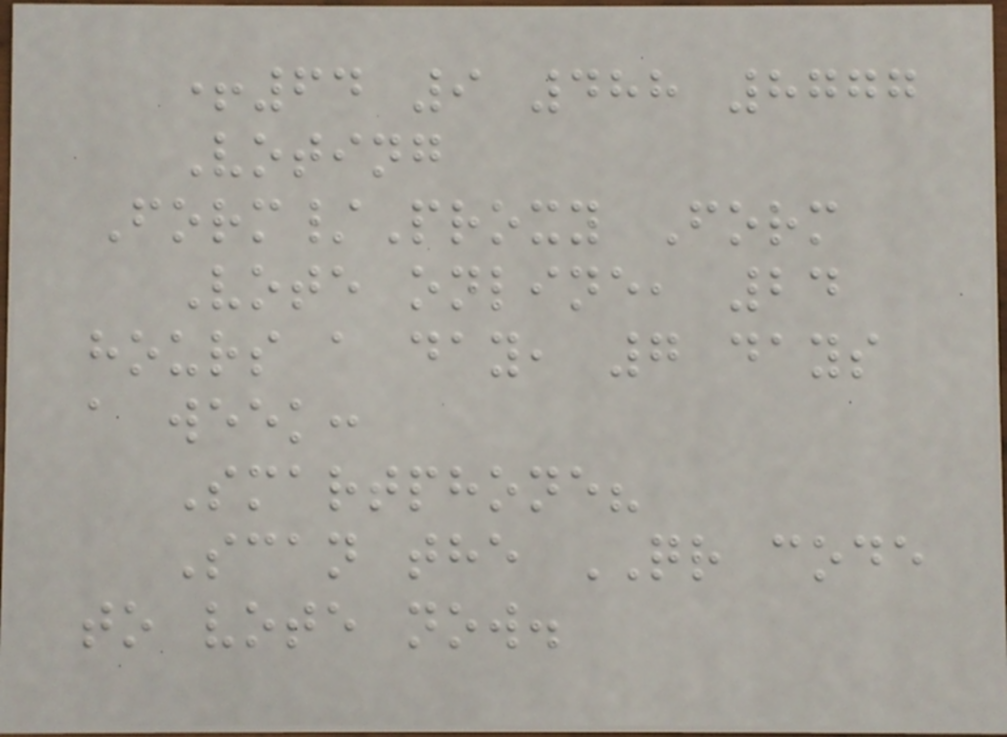+64 9 488 8777
Voting
Form/Proxy Form
Vote online, 24
hours a day, 7 days
a week:
Smartphone?
Scan the QR code
to vote now.
